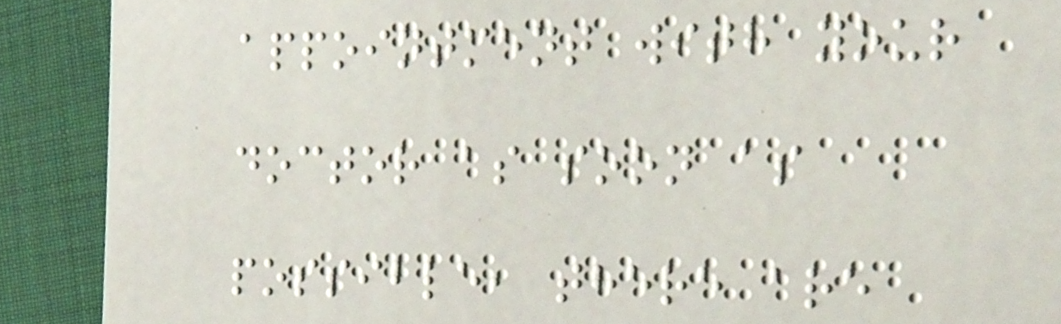appointment with your
doctor as soon as
possible, there are
